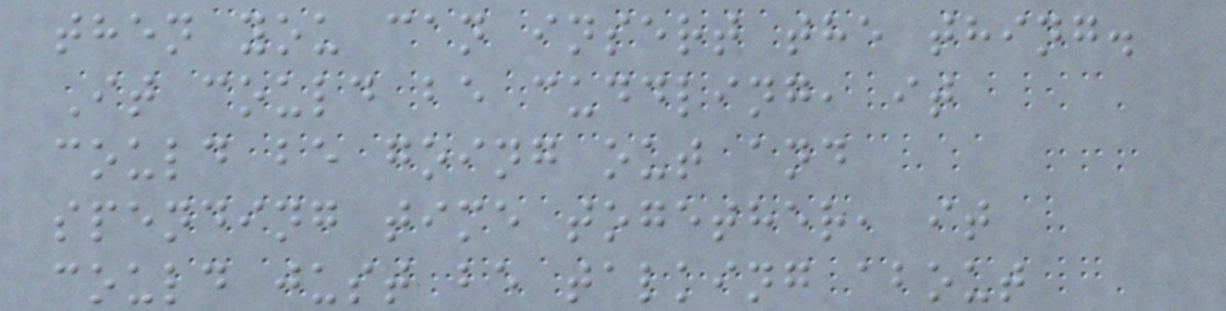then you can insert the thing.
It could be cuddling, it
could be going out and
spending time together, it
could just be talking about
